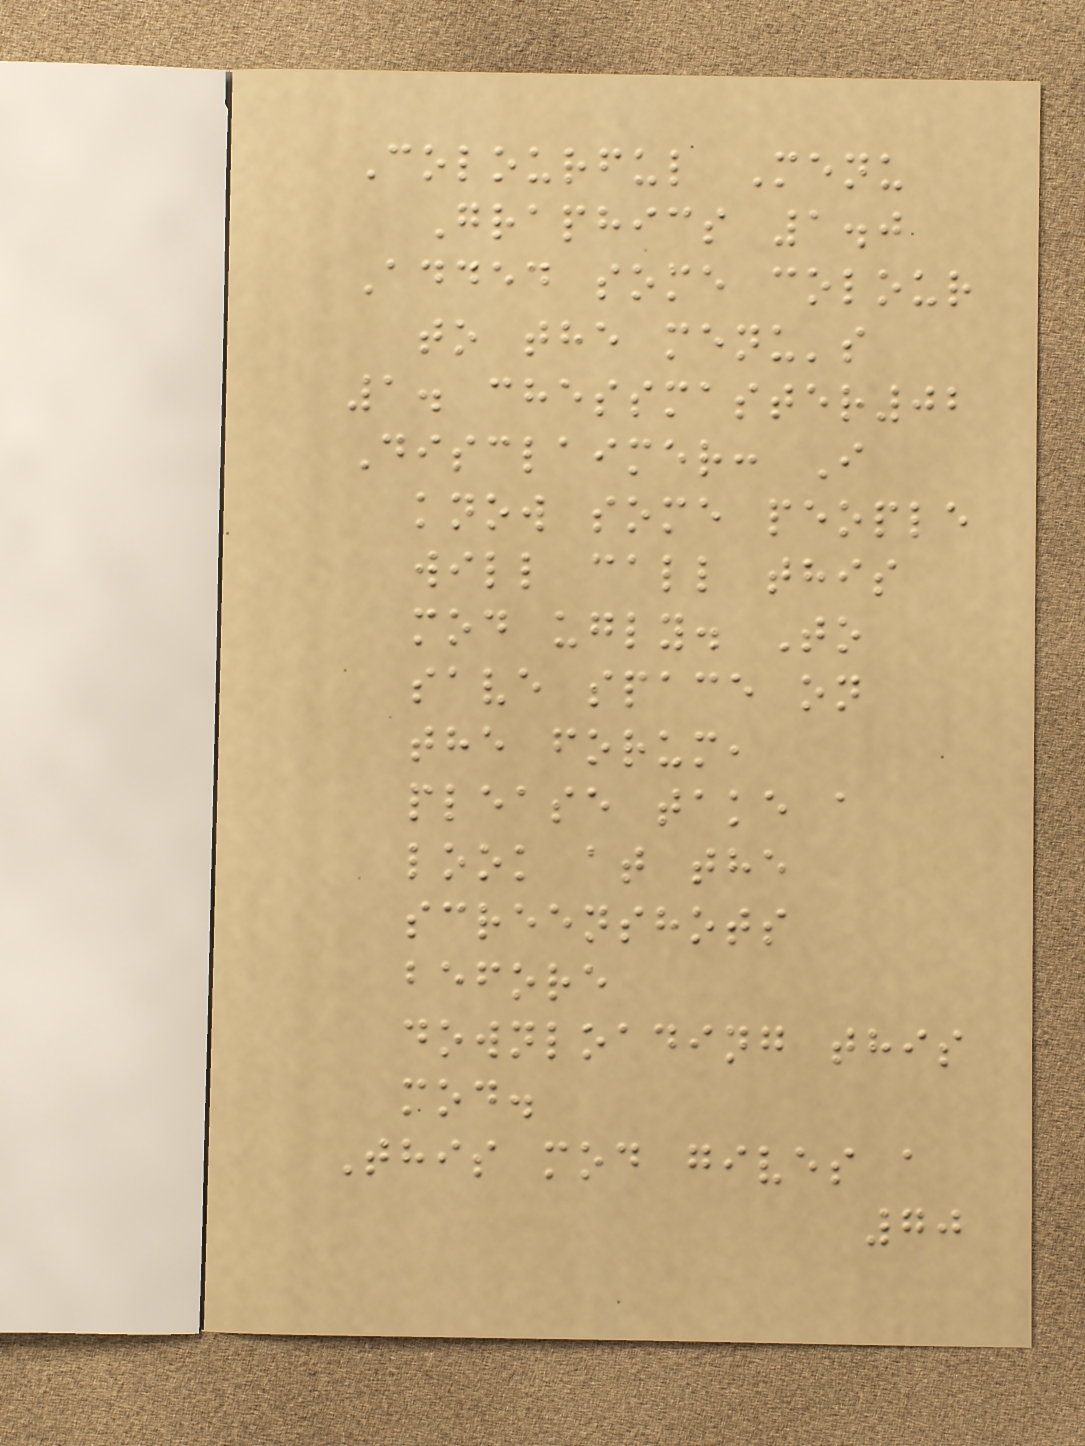Colourful Menu
Graphics 1.0
Added some colour
to the menu's
1. chessmaster02
Disclaimer: I
know some people
will call this
mod ugly. To
save space on
the forum,
please take a
look at the
screenshots
before
downloading this
mod.
This mod gives a
70
